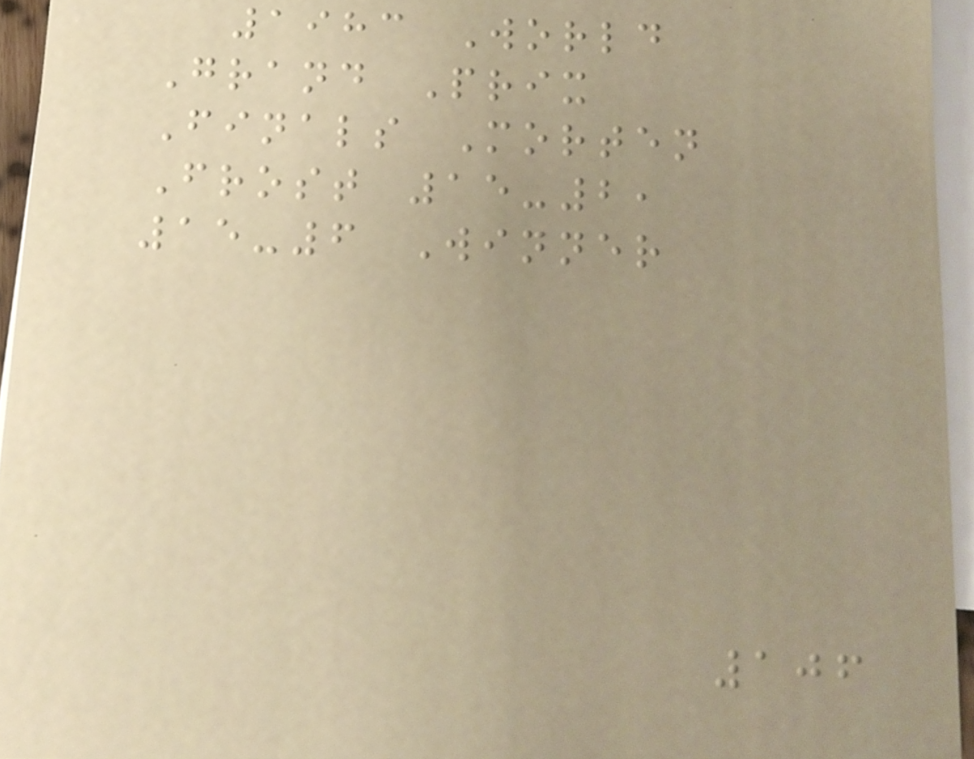1983 World
Grand Prix
Finals Morten
Frost 15-2,
15-6 Winner
106
